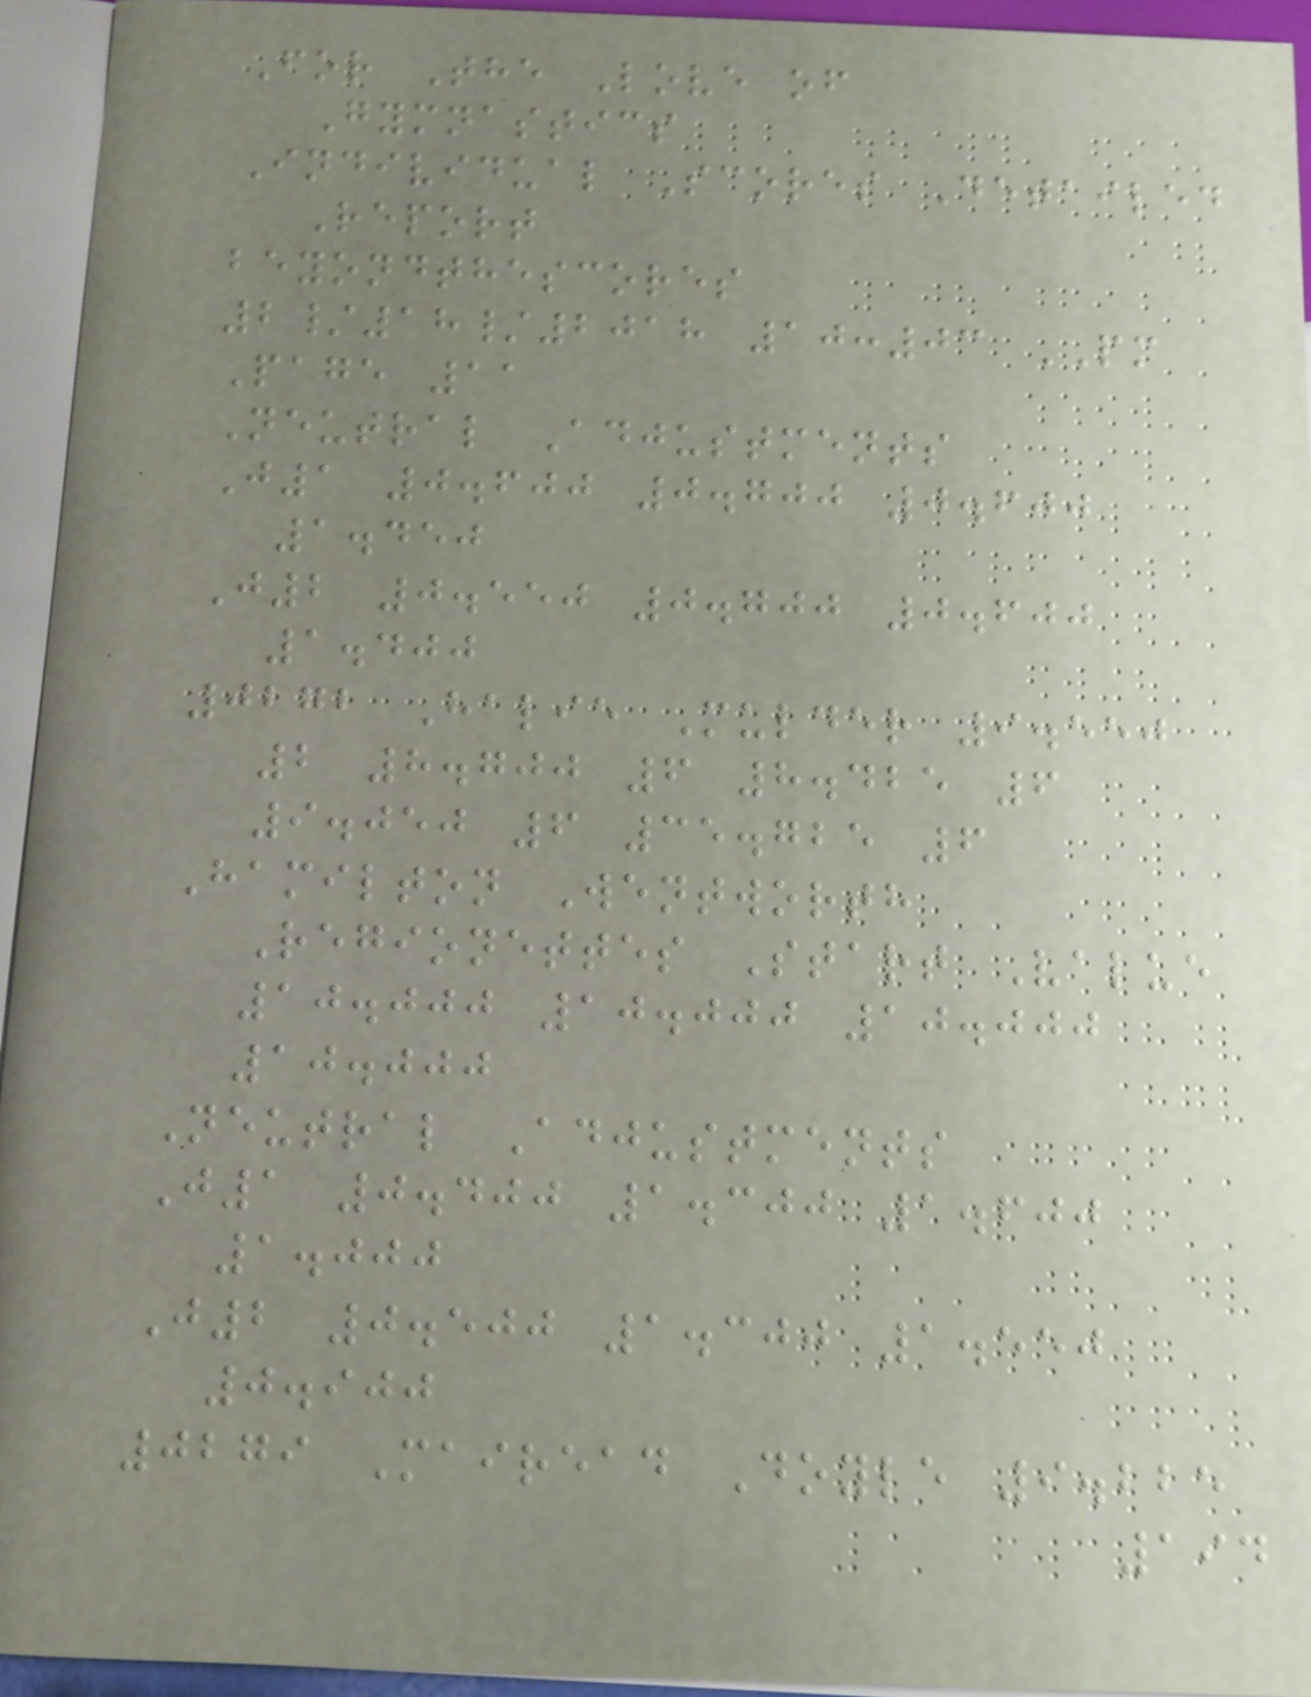For The Love of
Gymnastics
Individual Scores Detailed
Report
beyondthescores
2/18/2018 10:03 PM
Page 11
Neutral Adjustments
J1 0.600 0.700 0.600
1.450
J2 0.550 0.700 0.600
1.400
0272 Halie Mulder 9.550
2 8.700 6 8.425 6
9.050 6 35.725 6
Hamilton Wentworth
Regionettes Start Value
10.000 10.000 10.000
10.000
Neutral Adjustments
J1 0.400 1.300 1.600
1.000
J2 0.500 1.300 1.550
0.900
0279 Mairead Doyle 9.225
194
